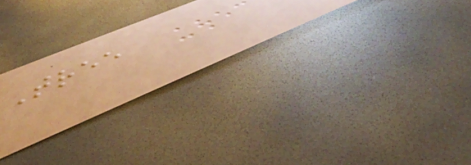Tree
